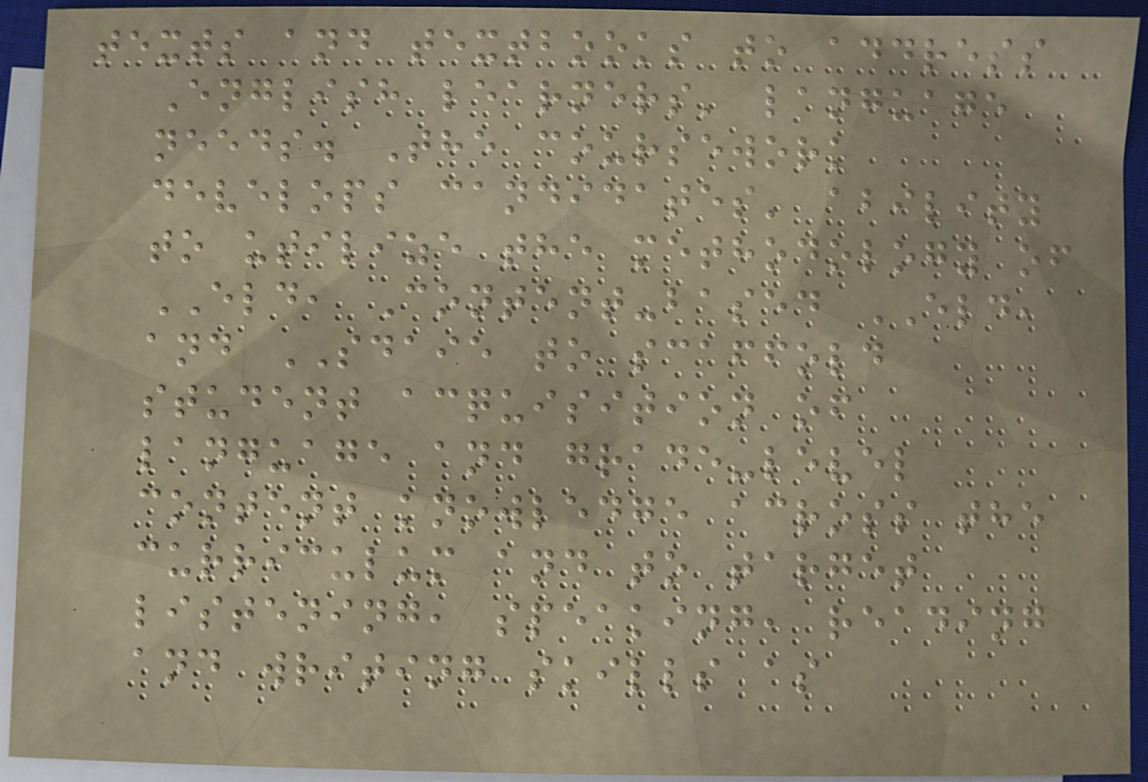texts and textbooks to address
English learners' language
needs. The coursework
develops candidates' ability
to utilize the methodology of
ELD, Content-based ELD,
and SDAIE to scaffold
student acquisition of
language and grade-level
content knowledge across the
curriculum and to target
listening, speaking, reading
and writing skills as
